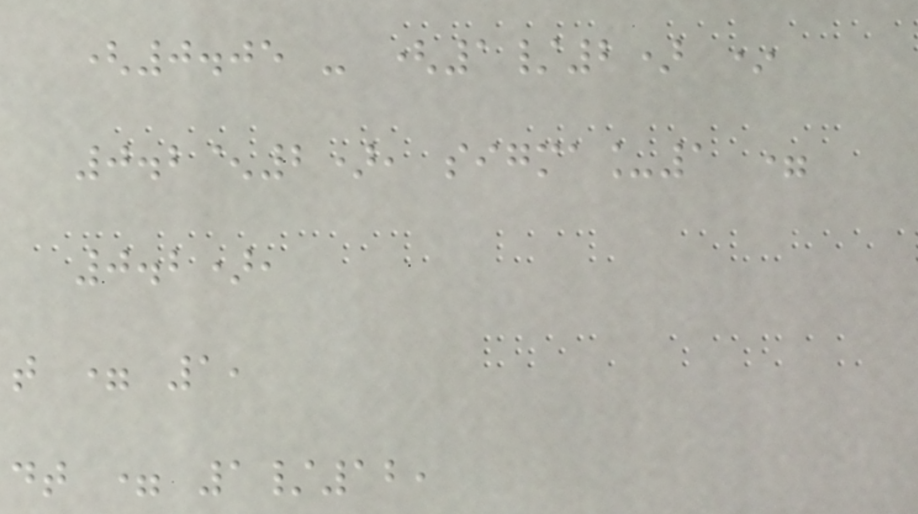(0.05 - (1/2) *
0.2^2), sigma_1 =
0.2),
t = 1,
dt = 1/12,
